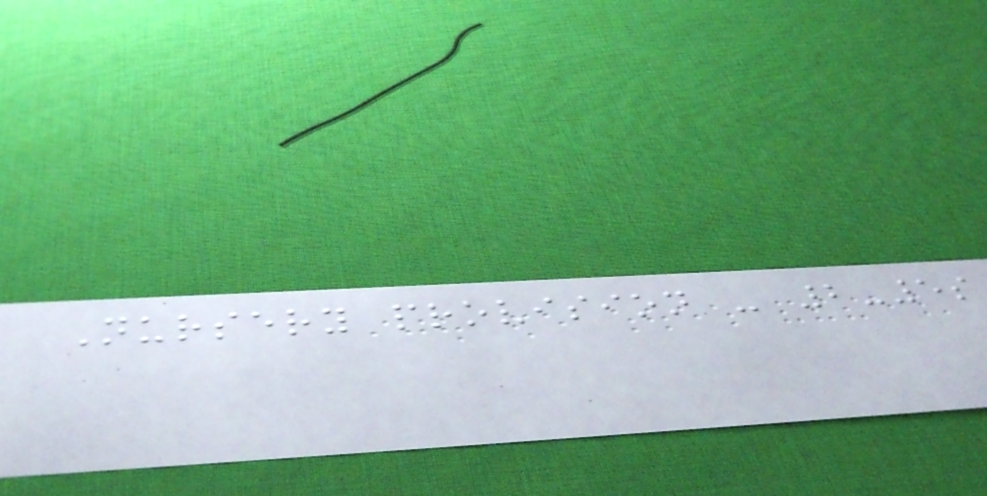Nursery provision - 2-5s
